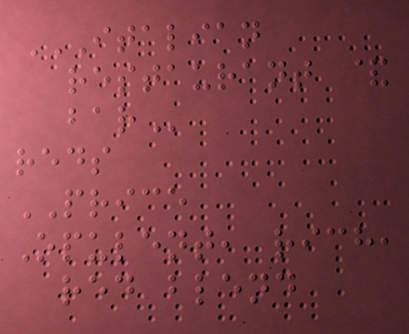ITALIAN
RESTAURANT &
BAR
reds
PRICE
Opulent, rich,
red blend
